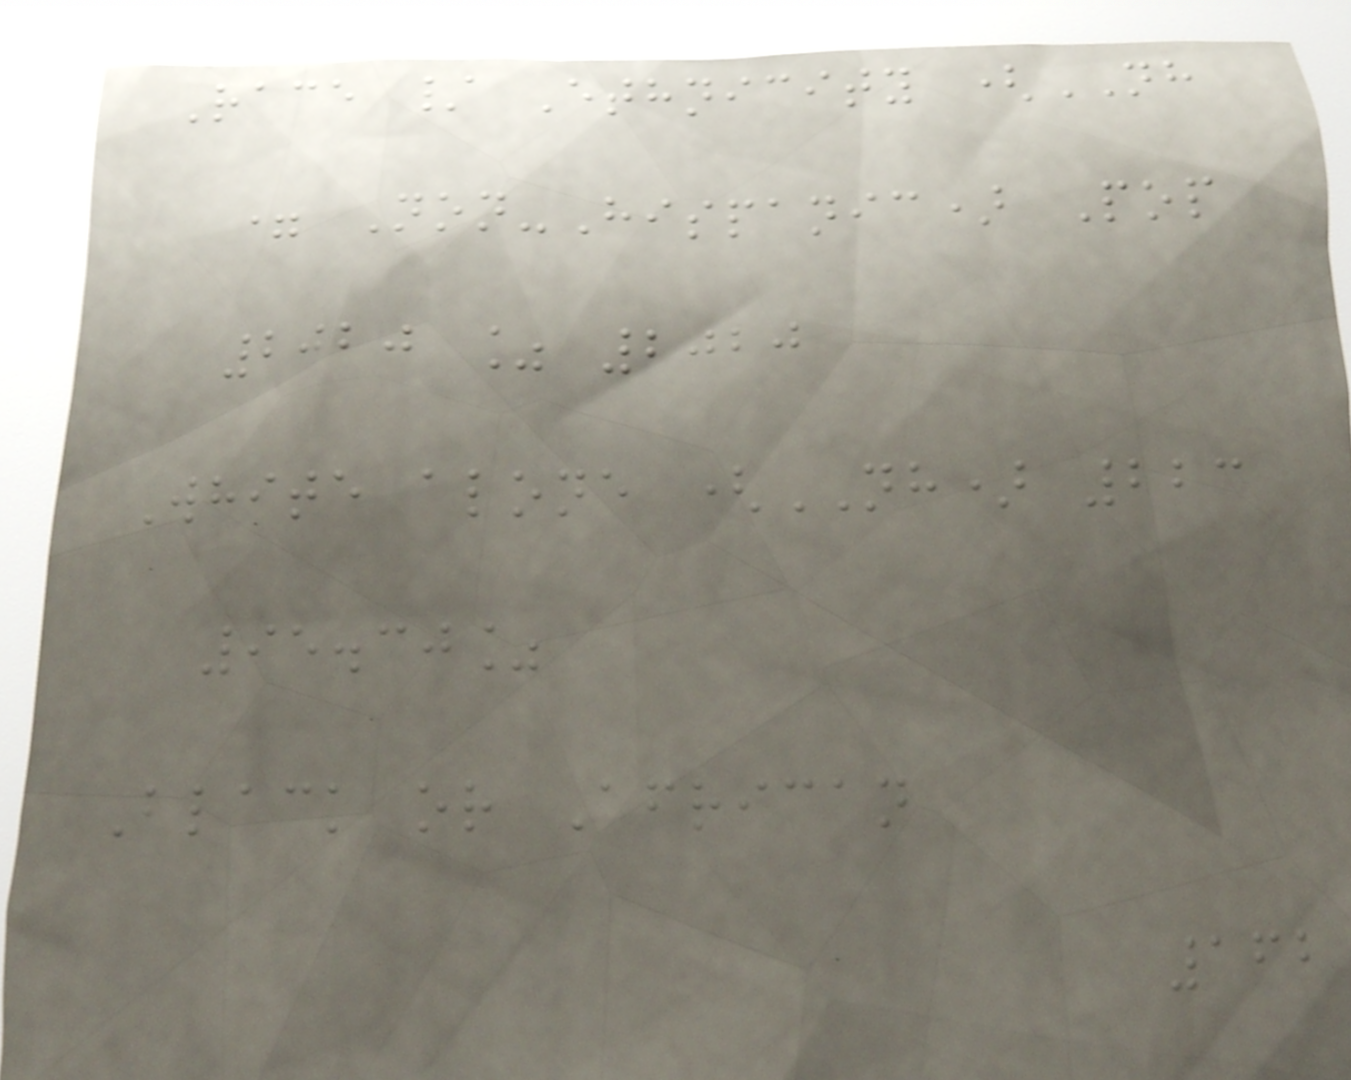Race / Ethnicity (NH
= Non-Hispanic) Pop
2020 % 2020
White alone (NH) 223
95.30%
Black or African
162
